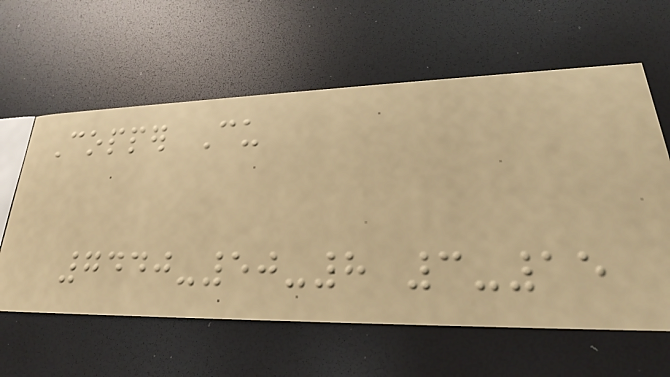Copper Cu
7440-50-8 3-15
